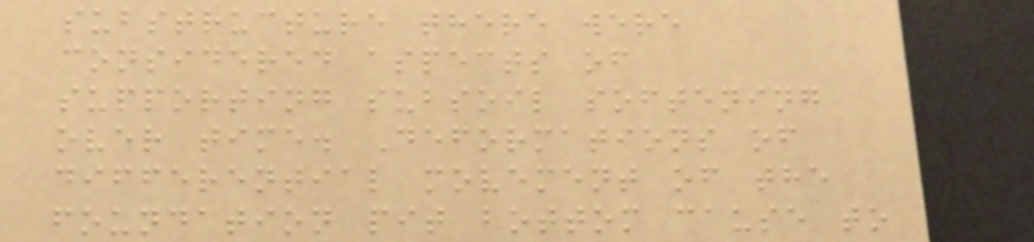substructure there were
considered aspects of
supporting subsoil softening
over time. Deformations of
differential movement of the
foundation pit bottom cause to
